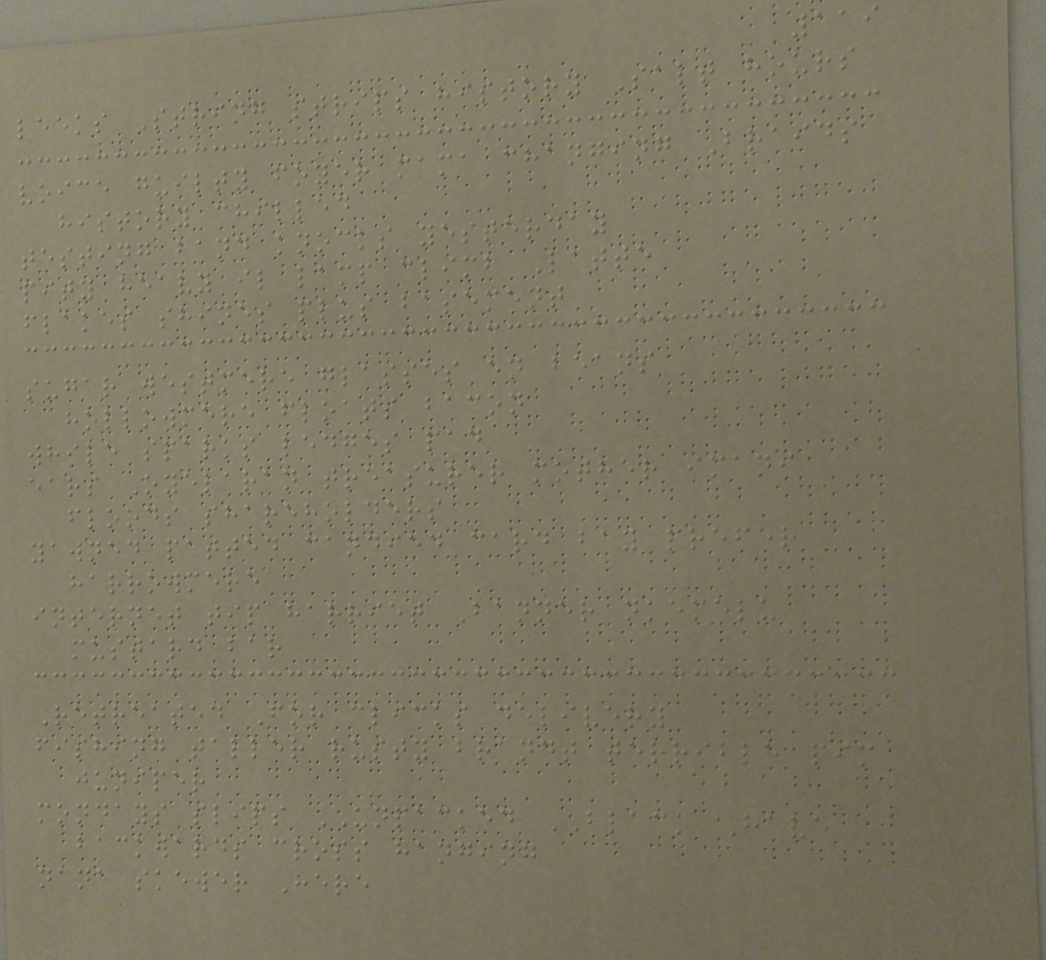119
leeks String strips history Salt hours
voice guilty foyer mama changing Braids
history chilled
testing band knocks yesterday
pity heavy il lamp climb Latte
flakes shines plus basement
sugar westmere glasses en beans
hollowmere floats bacon
while sparks ledges pad
ears Oyelaran treasurer mother imani
floods shareholders
yawned patted candied card bay prefer
harrowmere
internet tip harriet Banner nkemelu
mustard bar
Retreated For clicks delivery
fishing taller rusty brandt terrible pim
juniper
mondays slips UNPACKED BLACK Have
backwards cross hanging
nana skewer Here
